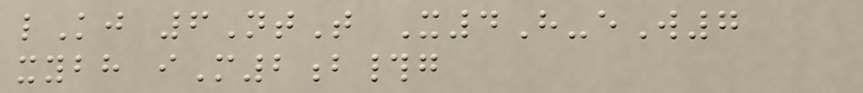lKj 6NtT X4H-eW7
xybh iM2b#g
